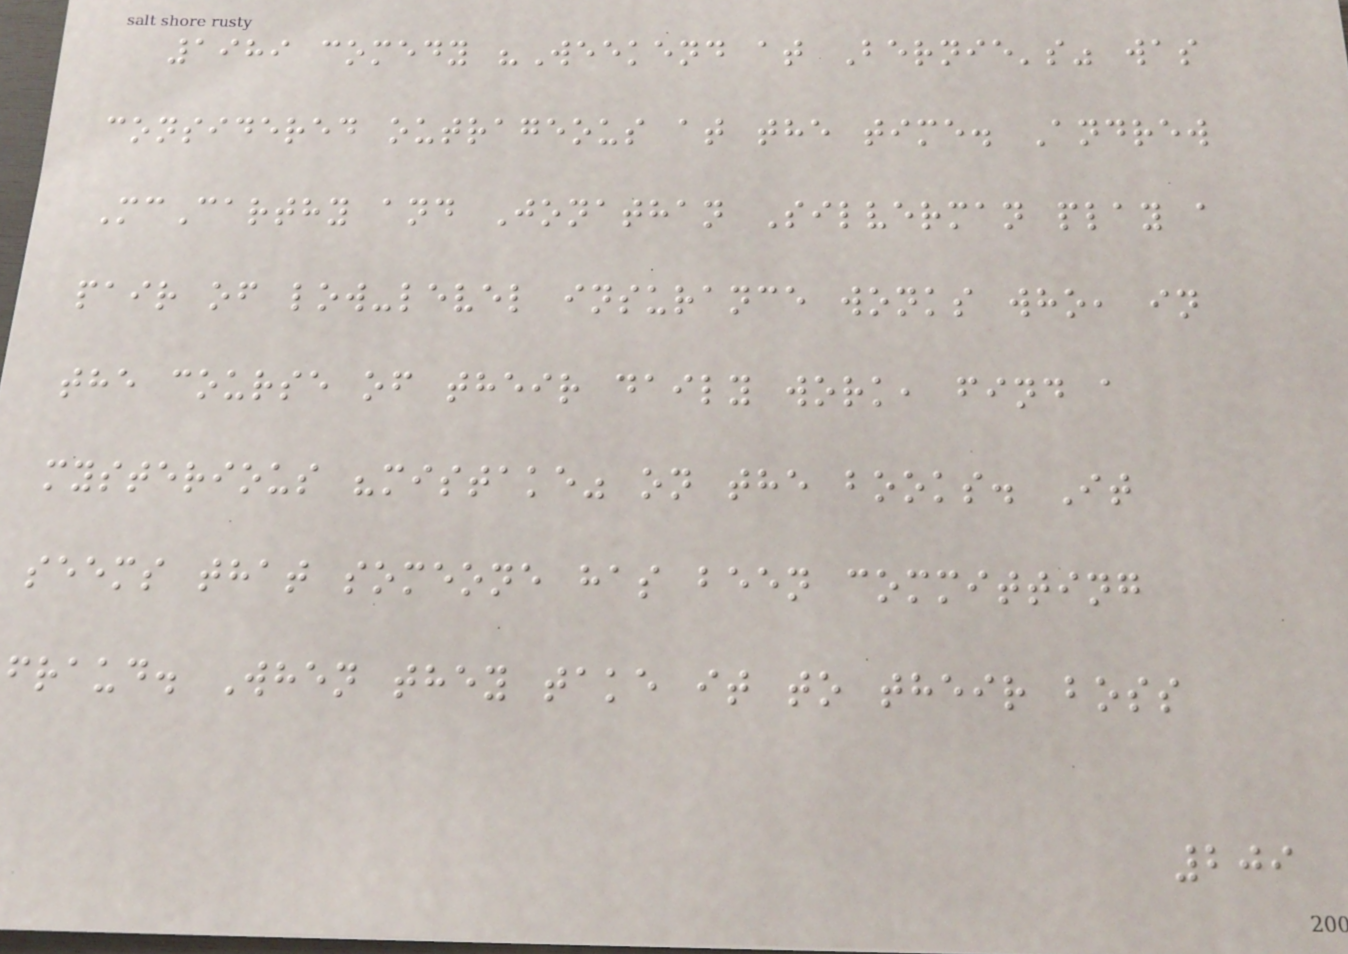1989 comedy "Weekend at Bernie's" was
considered outrageous at the time. Andrew
McCarthy and Jonathan Silverman play a
pair of low-level insurance wonks who, in
the course of their daily work, find a
mysterious "mistake" on the books. It
seems that someone has been committing
fraud. When they take it to their boss
209
